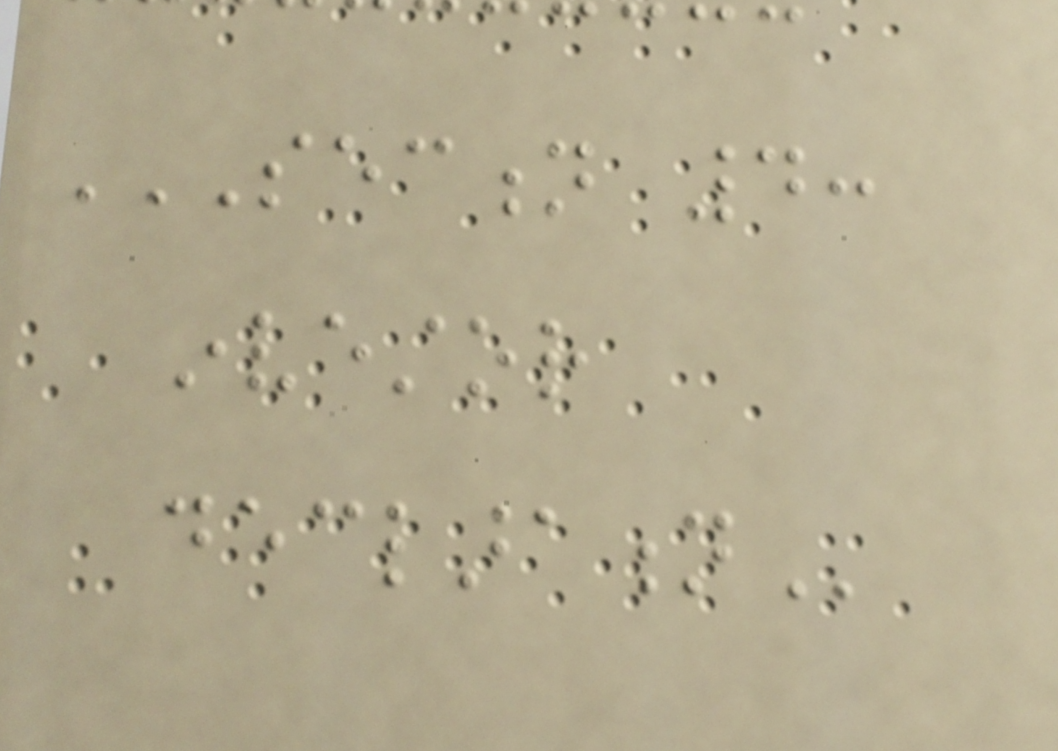SECTION 4:
INVESTOR
DECLARATION
